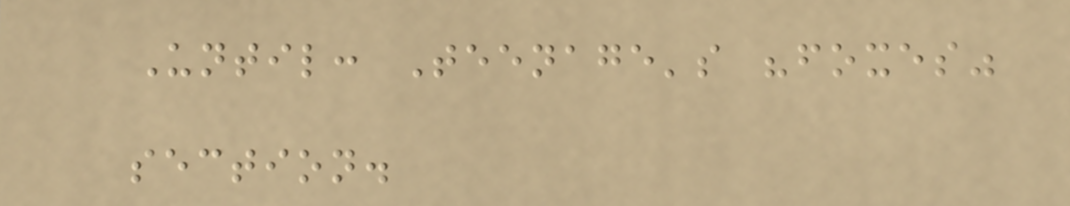Until: Teenage's "foxes"
section.
